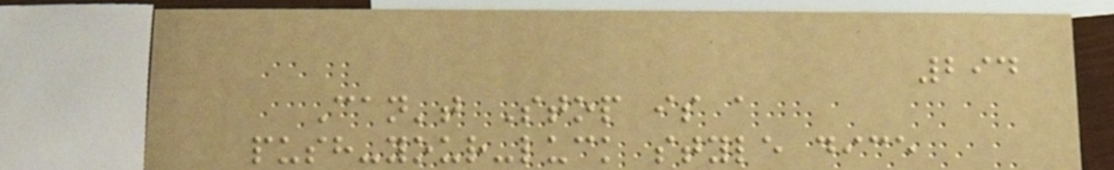294
Can't Stop is a
push-your-luck style dice
